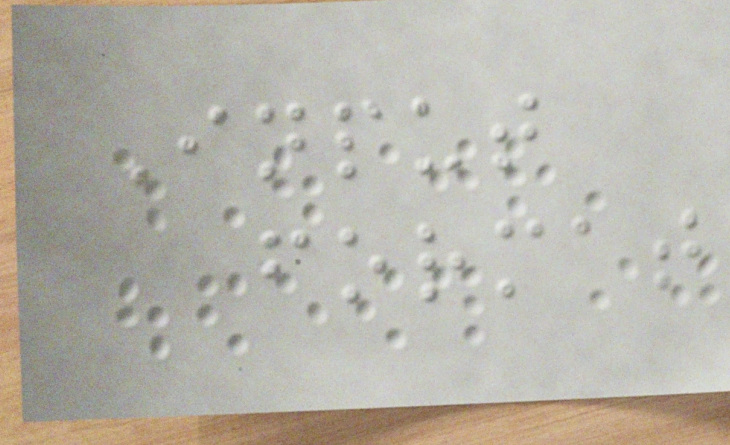Input
format
